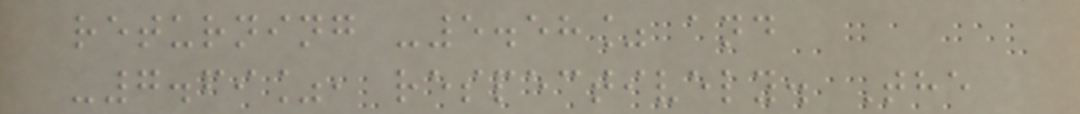returning -5.58% and
-7.69%, respectively. The
